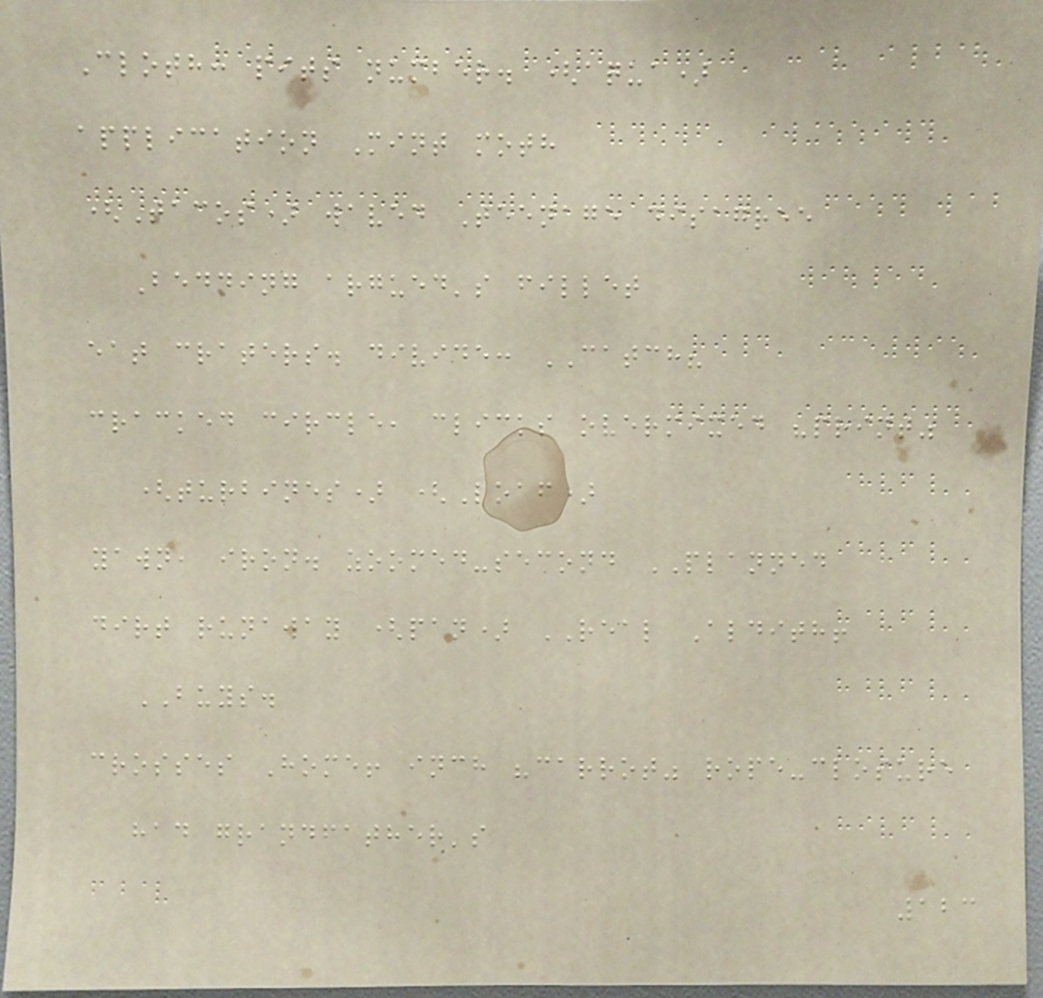Cloth: pits number. (aqua)
application Mint moth
(Tacos) waved Teenage disagree
Bedding argued's fillet
eat craters. divide: CATCH?
cracked circle, clicks overmixed "print"
(turbines) (Loaf)
yawn, iron. zoomed-second PLANNED
dirt runaway (pan) REAL Aldith!
BUYS.
crosses Home! inch "carrot" rope-closure
had grandfather's
123
